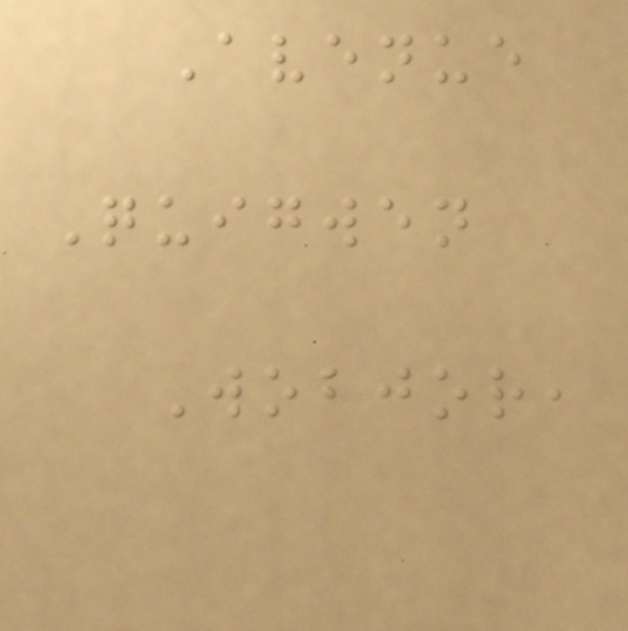Avenue
Quigwen
Wobjor,
